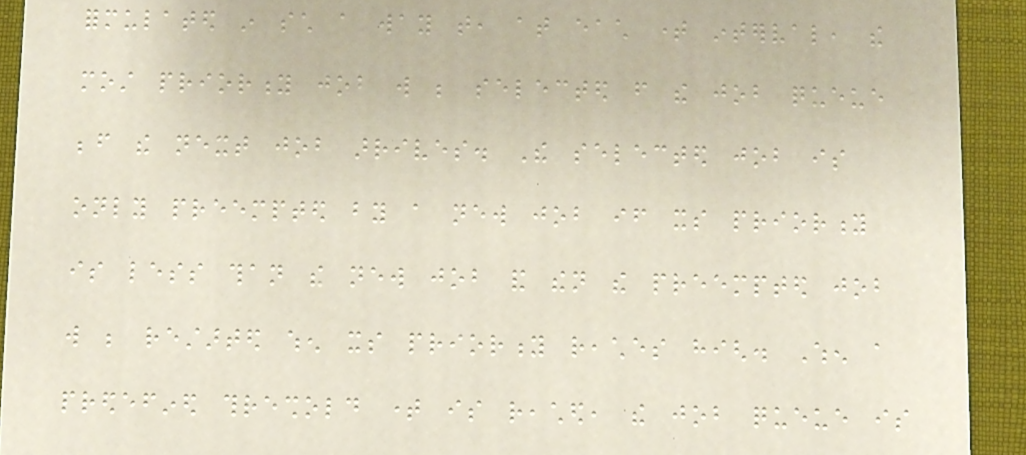formulated in such a way that, at each time interval, the
most priority job will be selected from the job queue
before the next job arrives. The selected job is
only preempted by a new job if its priority
is less than the new job and then the preempted job
will be restarted when its priority reaches high. When a
predefined threshold time is reached, the job queue is
